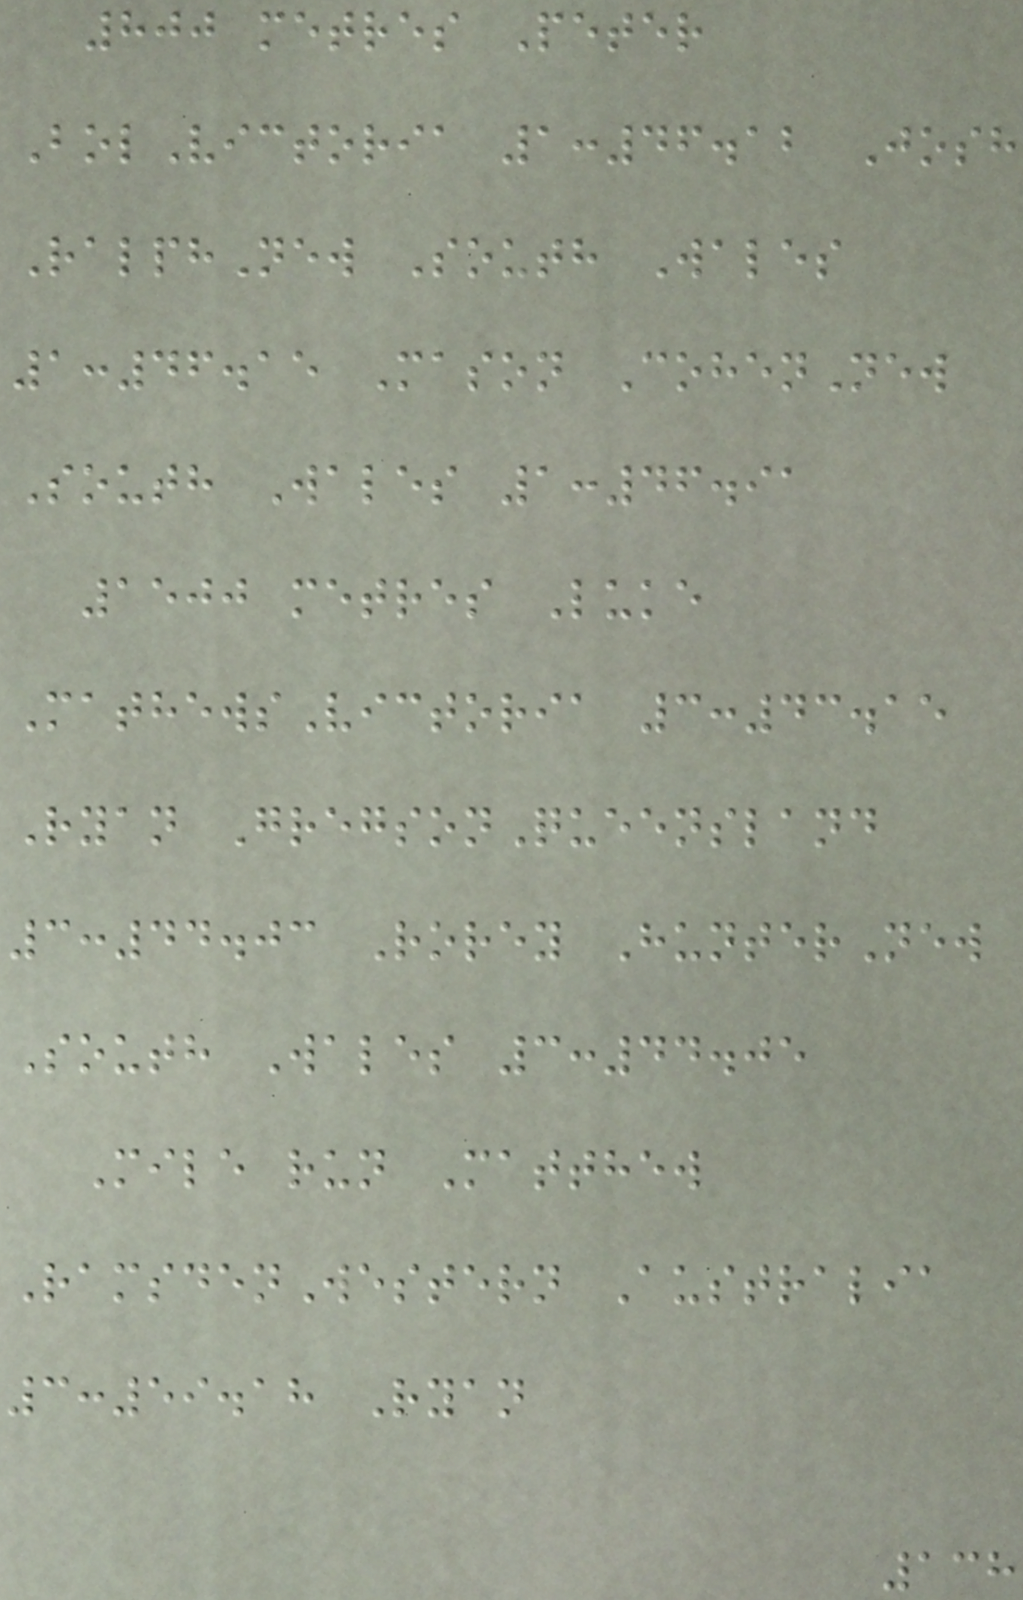800 metres Peter
BolVictoria 1:46.12 Josh
RalphNew South Wales
1:46.15 Mason CohenNew
South Wales 1:46.91
1500 metres Luke
MathewsVictoria 3:43.15
Ryan GregsonQueensland
3:44.03 Rorey HunterNew
South Wales 3:44.05
Mile run Matthew
RamsdenWestern Australia
3:59.18 Ryan
138
